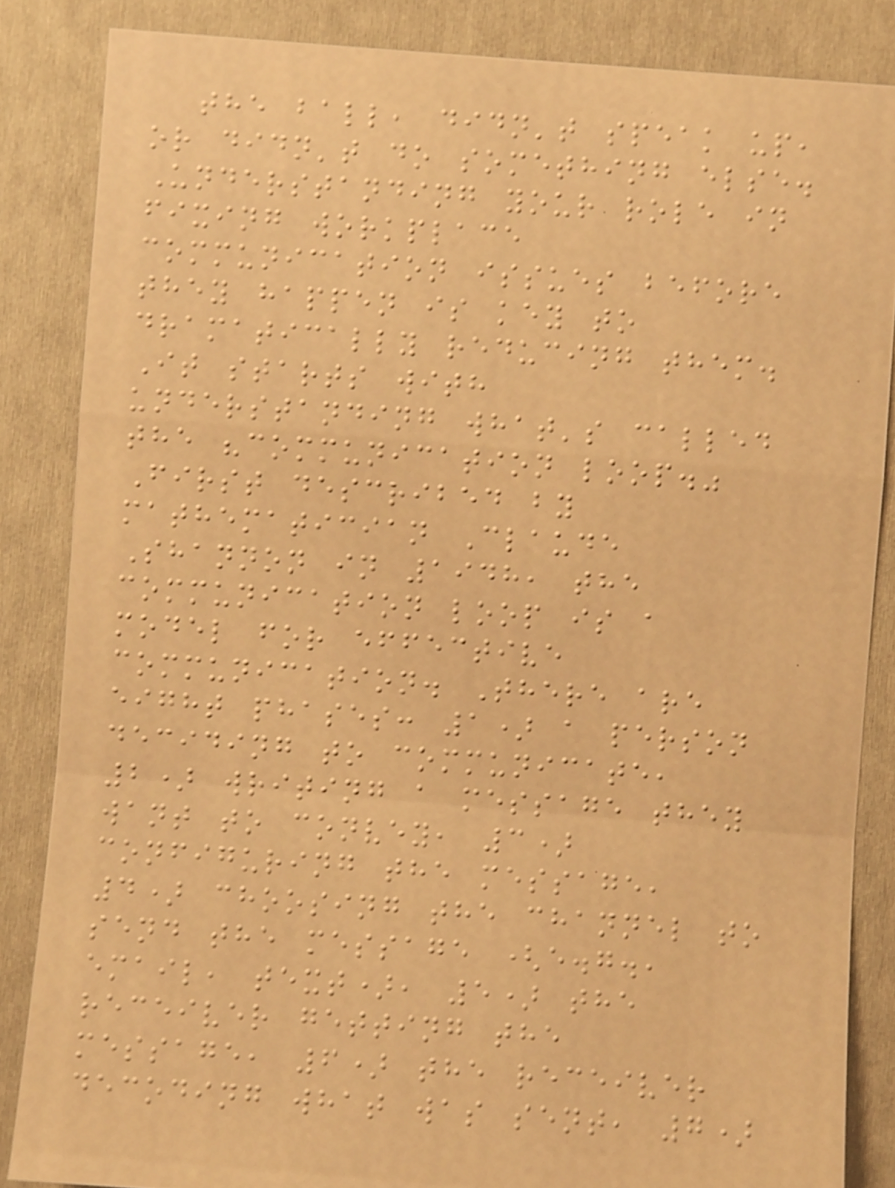the ball, didn't speak up,
or didn't do something else.
Understanding your role in
fixing workplace
communication issues before
they happen is key to
dramatically reducing them.
It starts with
understanding what's called
the "communication loop."
First described by
mathematician Claude
Shannon in 1948, the
communication loop is a
model for effective
communication. There are
eight phases: 1) a person
deciding to communicate,
2) writing a message they
want to convey, 3)
configuring the message,
4) choosing the channel to
send the message (e.g.,
email, text), 5) the
receiver getting the
message, 6) the receiver
decoding what was sent, 7)
